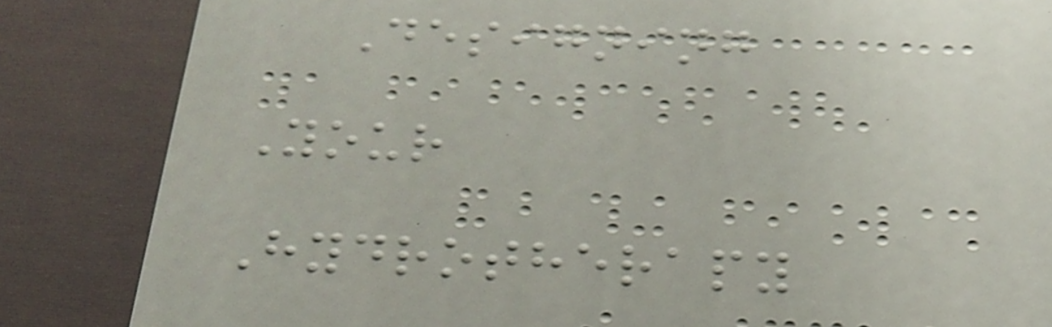Designing
Your
Hydrotherapy
